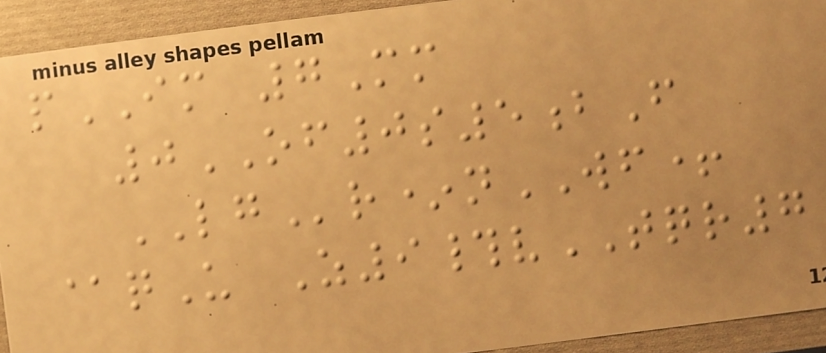pIM 7Mm
0OF0s5bF
LGr*nWF+
@qU Z9#vTQR7
